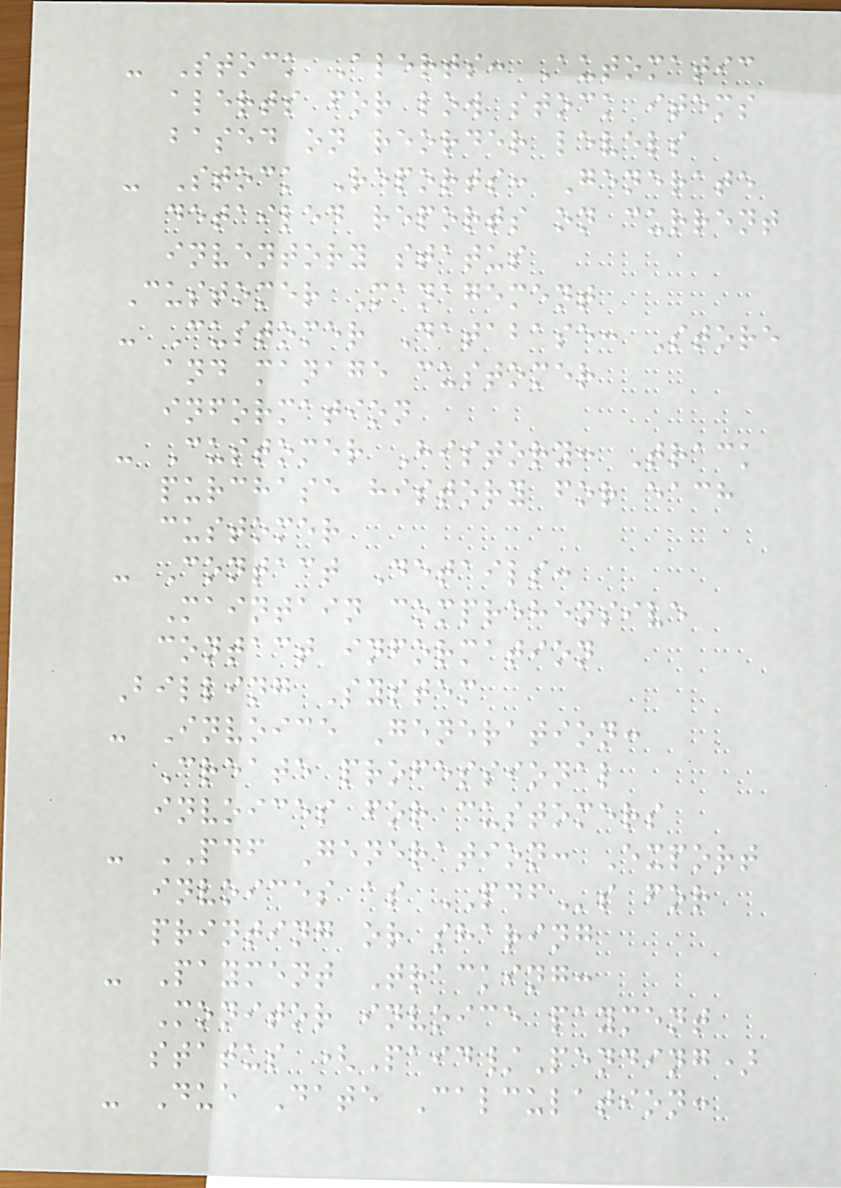- Stock Alerts: Automatic
alerts for low stock items
based on reorder levels
- Stock Reports: Generate
detailed reports on current
inventory status
Customer Management
- Customer Database: Store
and manage customer
information
- Customer History: Track
purchase history for each
customer
- Contact Details:
Maintain comprehensive
contact information
Billing System
- Invoice Generation:
Create professional
invoices for customers
- PDF Generation: Export
invoices as PDFs for
printing or sharing
- Payment Tracking:
Monitor invoice payment
status (Paid/Pending)
- Due Date Calculation:
